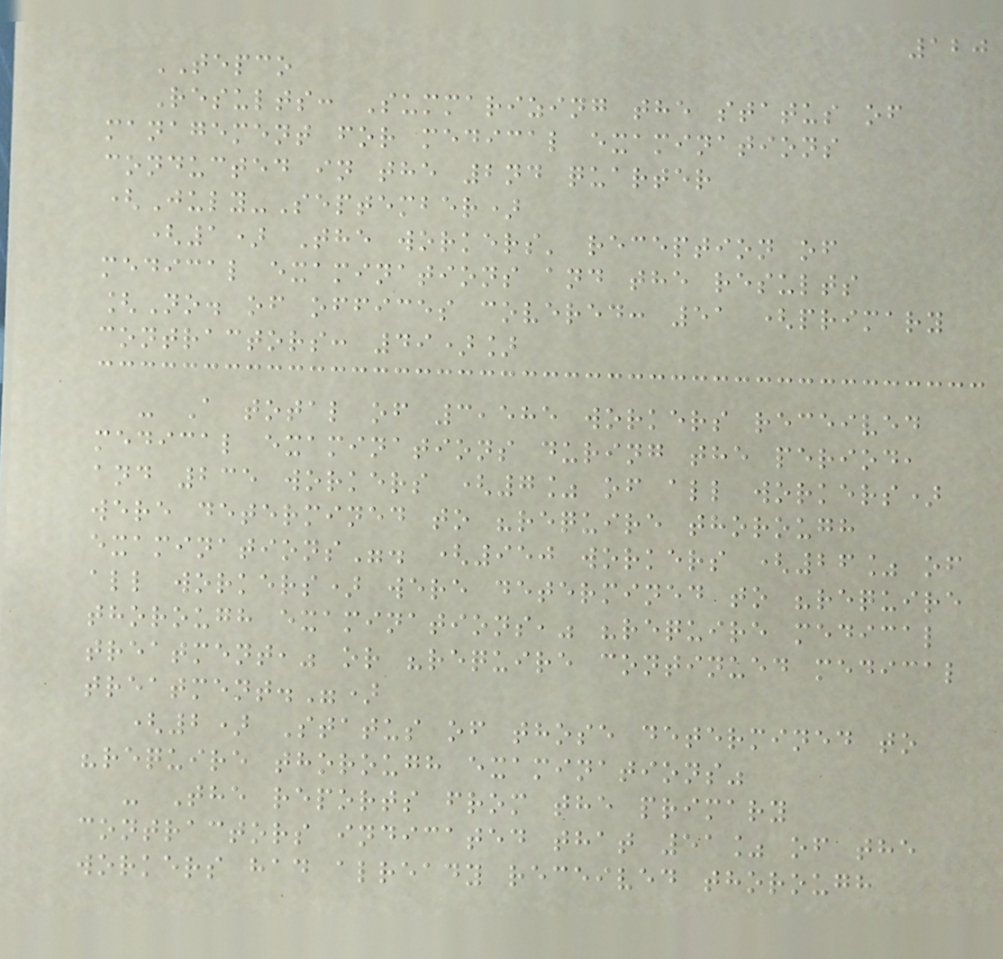120
TEPCO
Results: Summarizing the status of
management for medical examinations
conducted in the 2nd quarter
(July-September)
(1) The workers' reception of
medical examinations and the results
[No. of offices covered: 51 (primary
contractors: 49)]
- A total of 3,585 workers received
medical examinations during the period,
and 235 workers (7% of all workers)
were determined to "require thorough
examinations". (950 workers (26% of
all workers) were determined to "require
thorough examinations," "require medical
treatment," or "require continued medical
treatment.")
(2) Status of those determined to
"require thorough examinations"
- The reports from the primary
contractors indicated that 51% of the
workers had already received thorough
